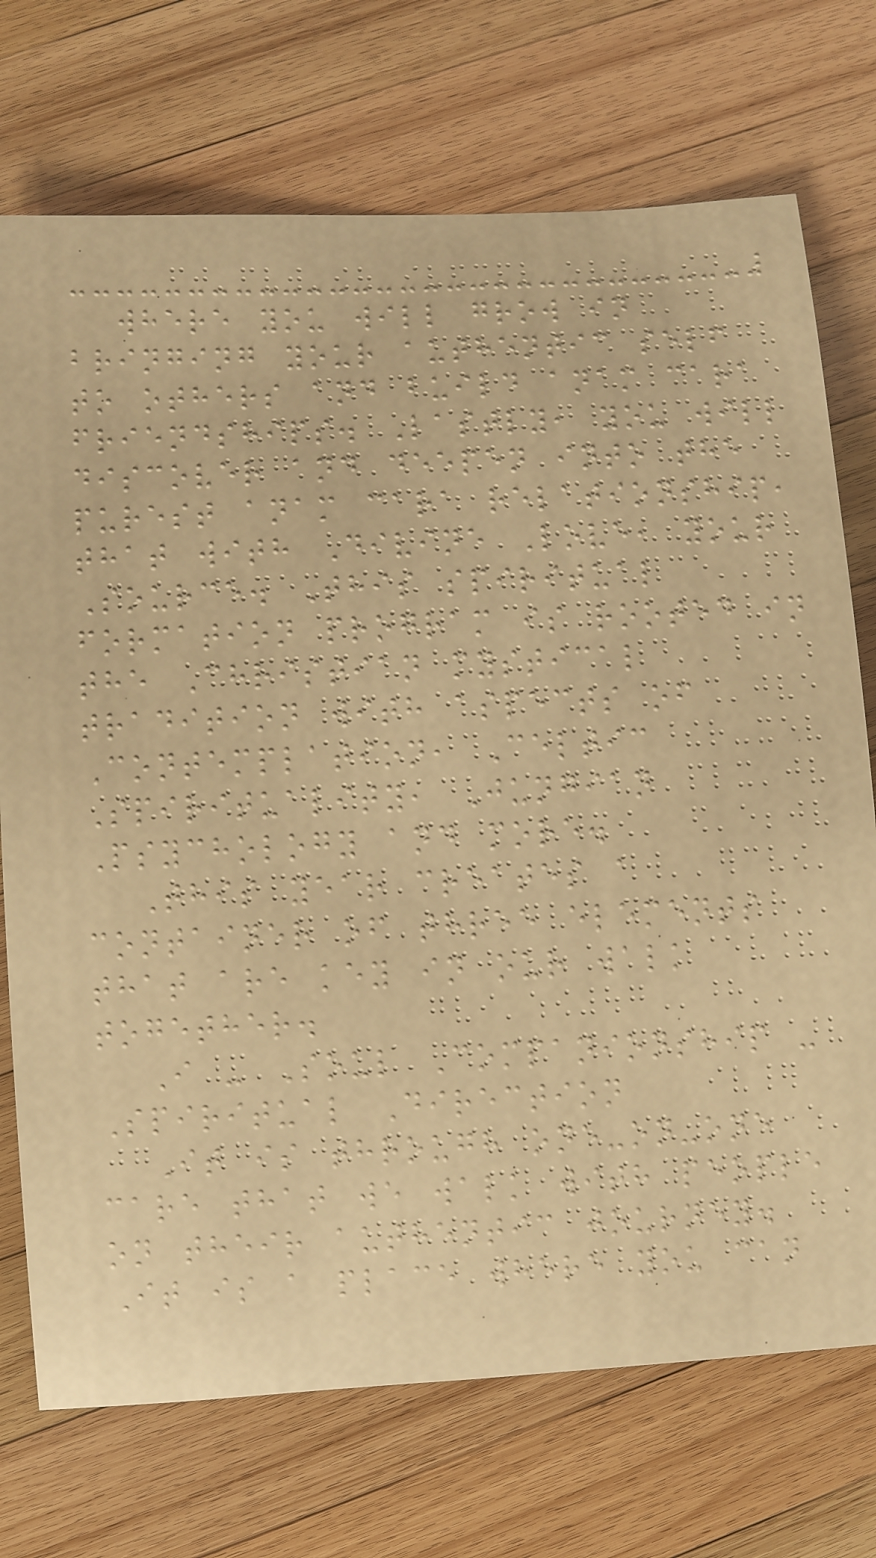where you will grow in
bringing your authentic self
to others and build anam cara
friendships. Lastly, you will
discover and deepen into the
purest anam cara relationship,
that with Divine Love, your
Source. This spiritual
formation program is rooted in
the Christian mystical
tradition with aspects of
Contemplation, Celtic
Spirituality, Jungian
Psychology and more.
This year creates a
container of three elements
that are key in our walk
together.
I - Soul Companionship -
Spiritual Direction
It is through one-on-one
care that we walk with people
on their authentic journey.
It is a place where you can
